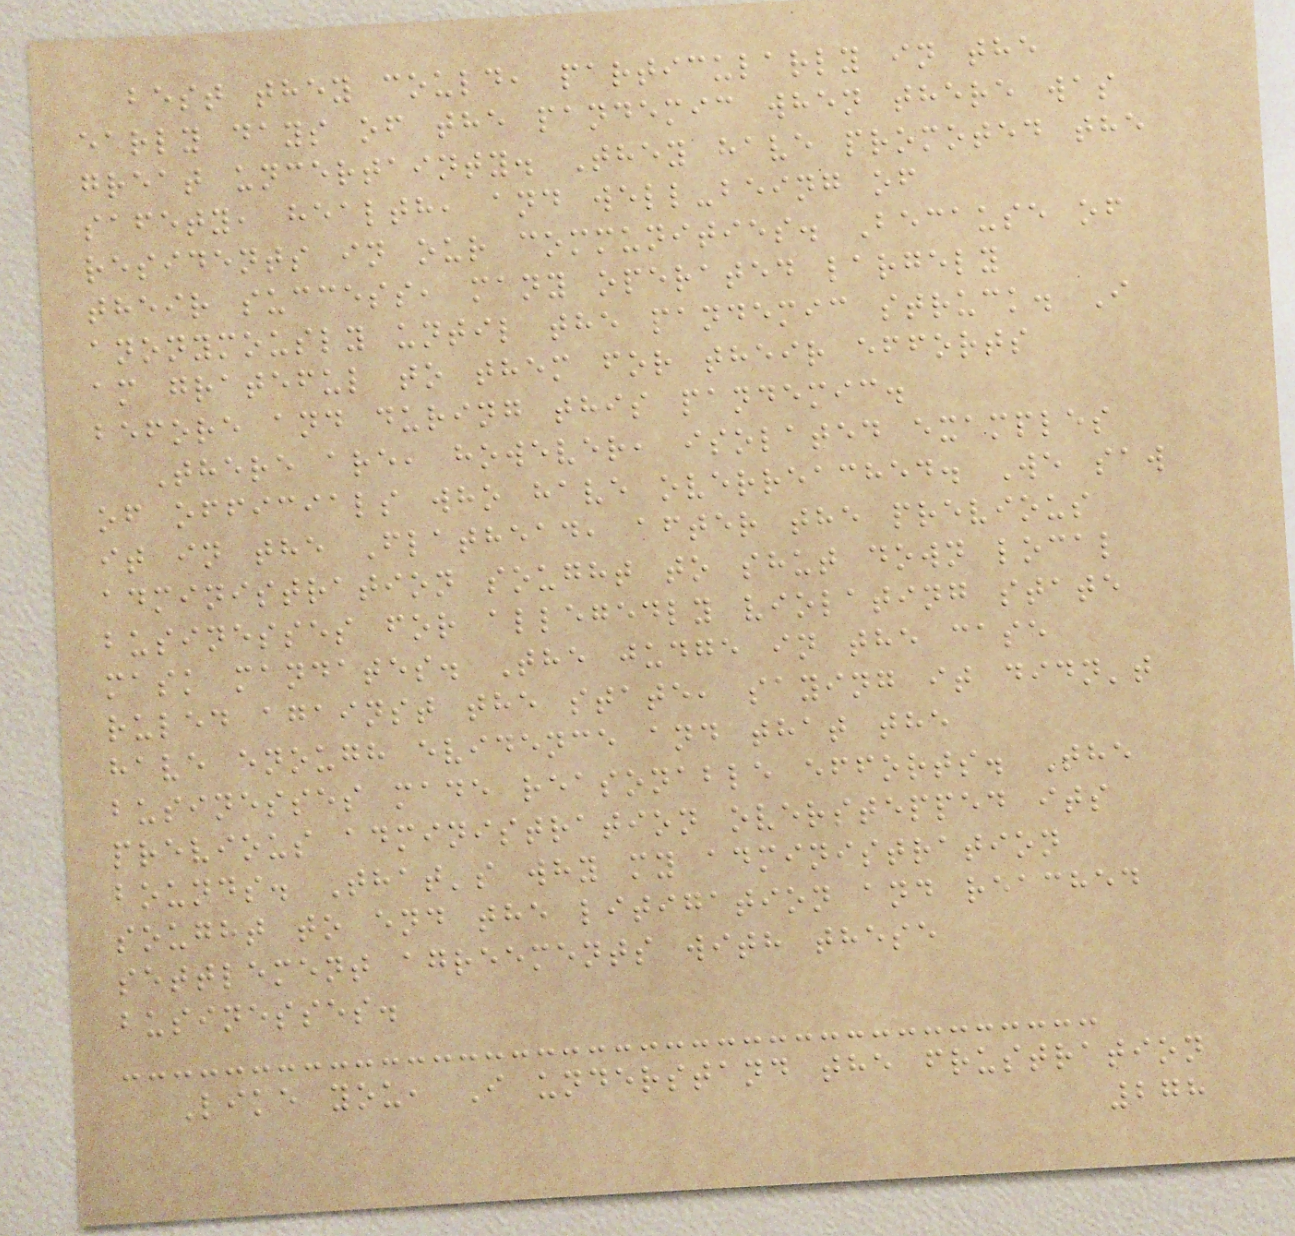best they could, particularly in the
early days of the pandemic when there was
great uncertainty. They have promoted the
safety, health, and well-being of
residents in our communities. Because of
their success, many operated largely
anonymously until the pandemic struck. I
am grateful to them for their efforts
before and during this pandemic.
There are, however, isolated examples
of officials who have overreached. We saw
it in the Flathead, after the previous
administration sought to shut down local
businesses for allegedly violating state
mask mandates. The judge in the case
ruled against the state, saying it didn't
have enough evidence and that the
businesses made reasonable efforts. The
previous administration overstepped its
bounds. That's why my administration
sought to end the litigation and reached
settlement agreements with these
businesses.
Like you, I understand the frustration
278
